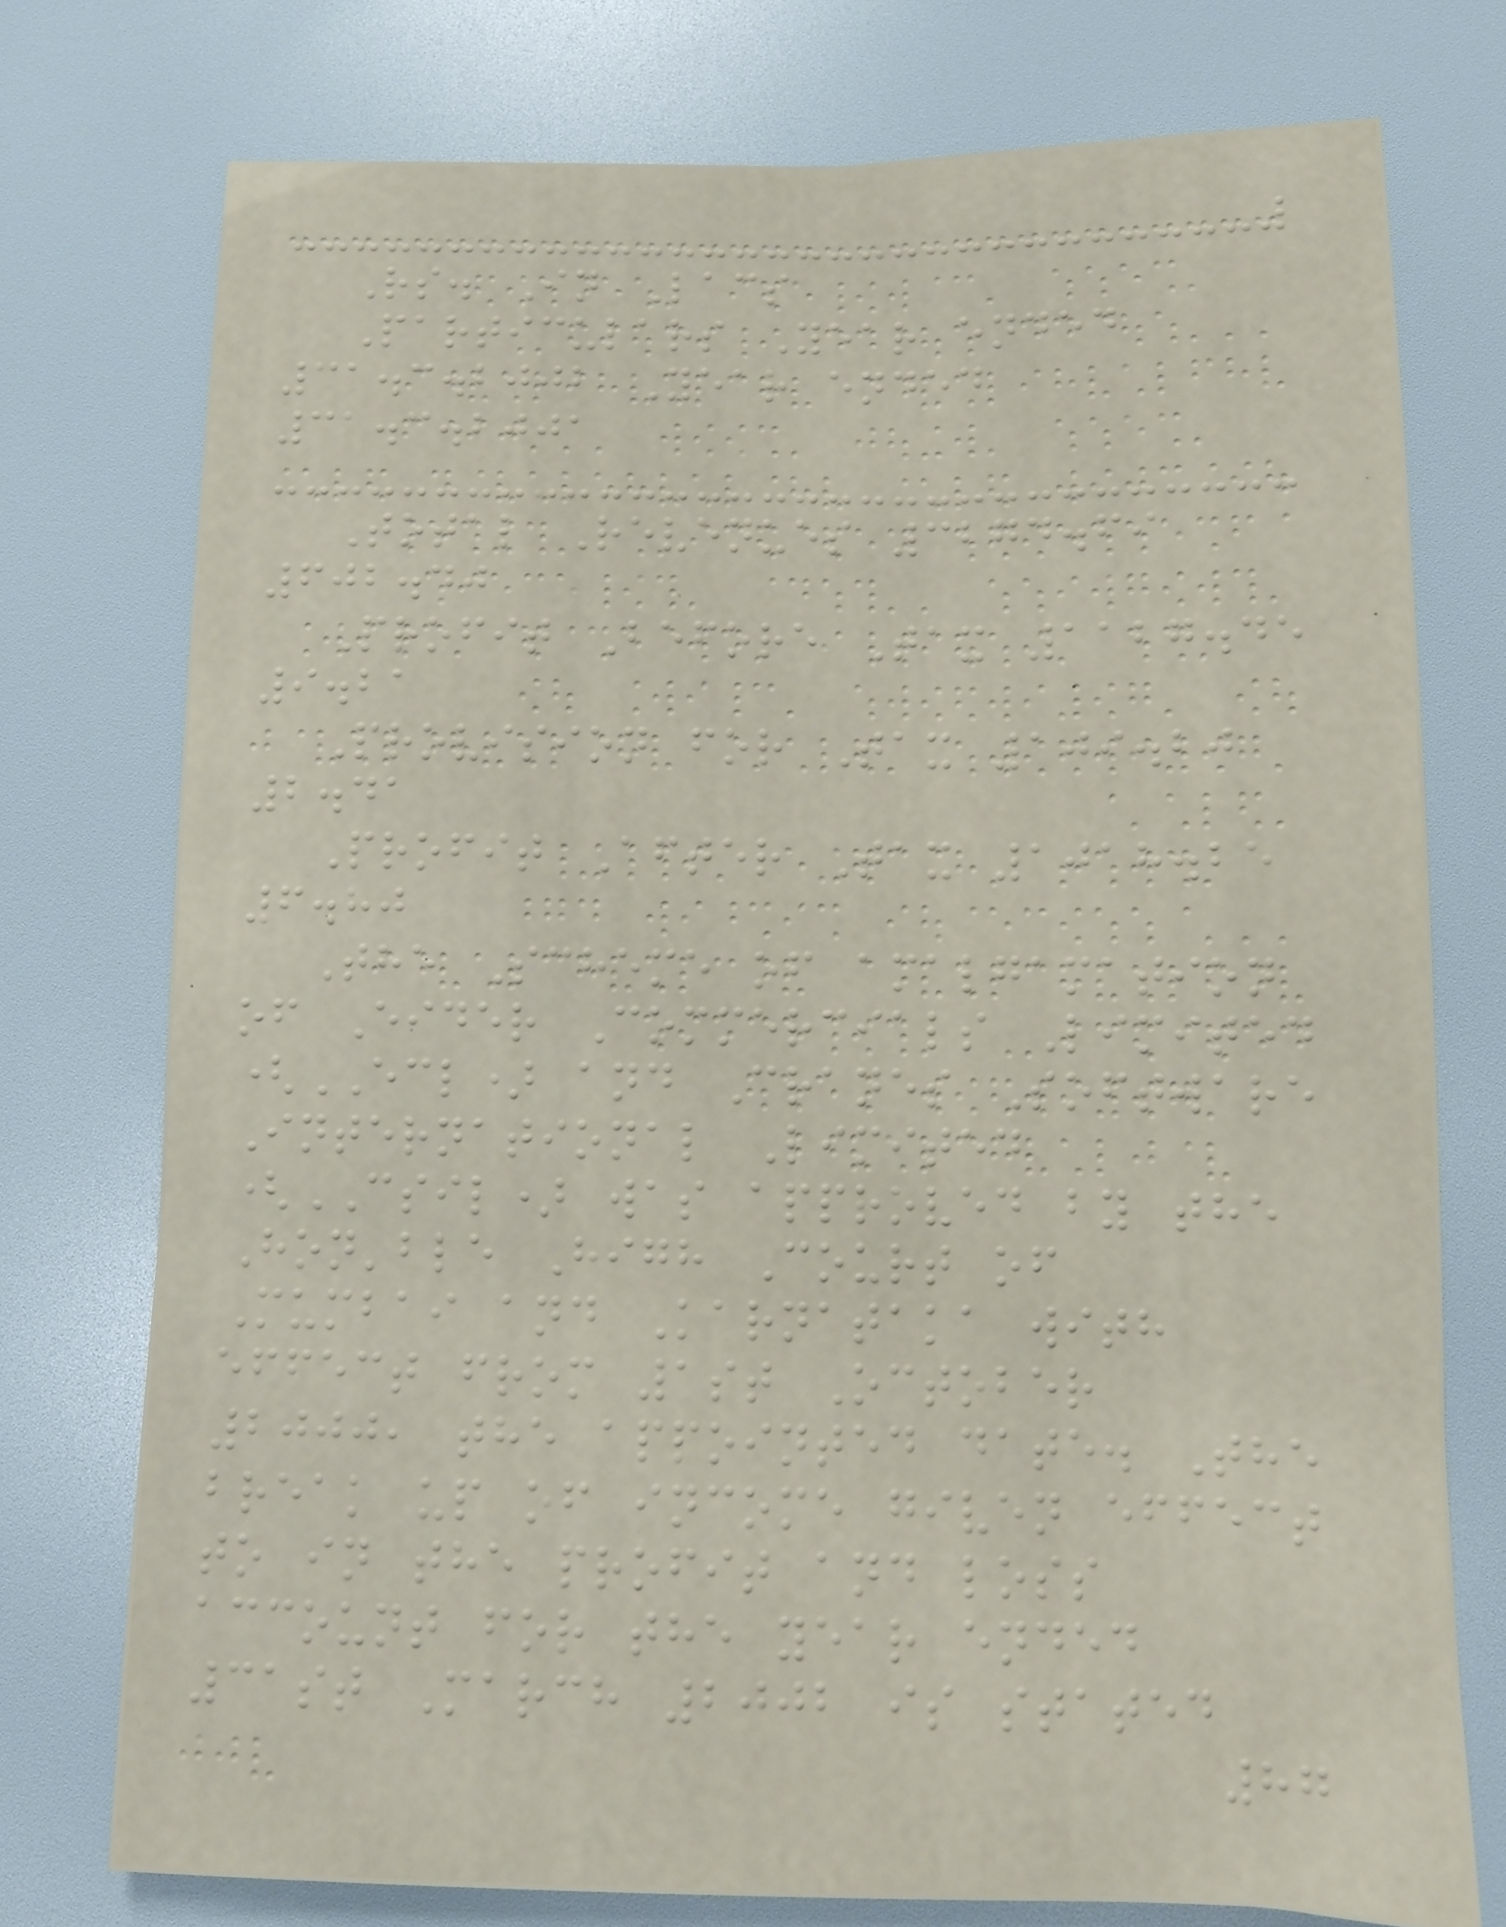Rs. In Lacs
Particulars Year ended
31.3.2002 Year ended
31.3.2001
Total Revenues 3274.69
602.40
Profit Before Tax 1127.45
9.21
Provision for Tax 109.20
2.41
Profit After Tax 1018.25
6.80
The Scheme of amalgamation
of Eider Commercials Limited
(ECL) and Cranes Software
International Limited
(CSIL) was approved by the
Hon'ble High Court of
Mumbai and Karnataka with
effect from 1st October
2000, the appointed date. The
break up of income given effect
to in the profit and loss
account for the year ended
31st March 2002 is stated
87
